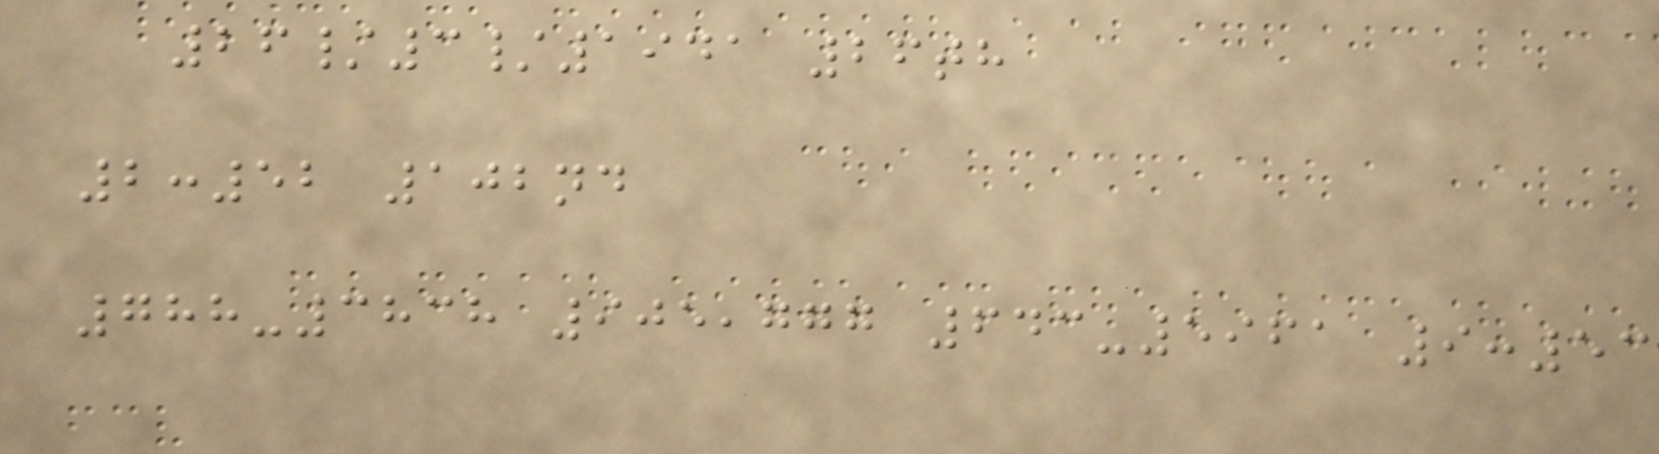26/3/1941 26th
2:52 102nd
788-3838 905,777 643-5961 9:53
